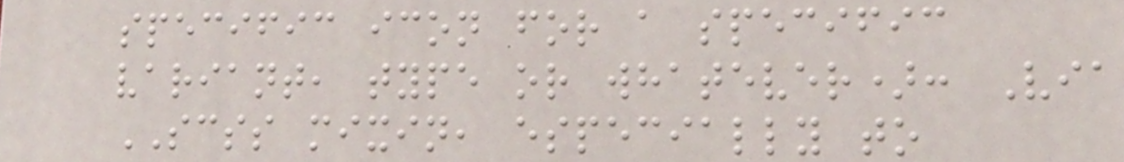specific icon for a specific
variant, type or whatever): Via
SCSS mixin, especially to
